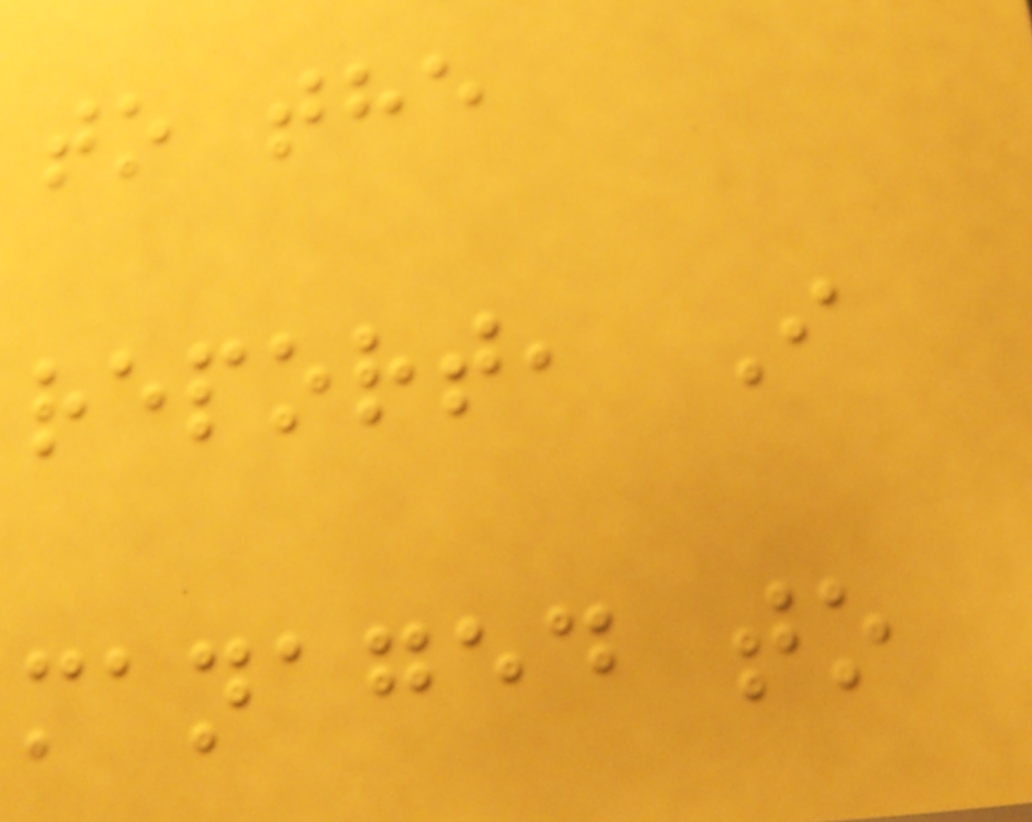to the
report, I
managed to
